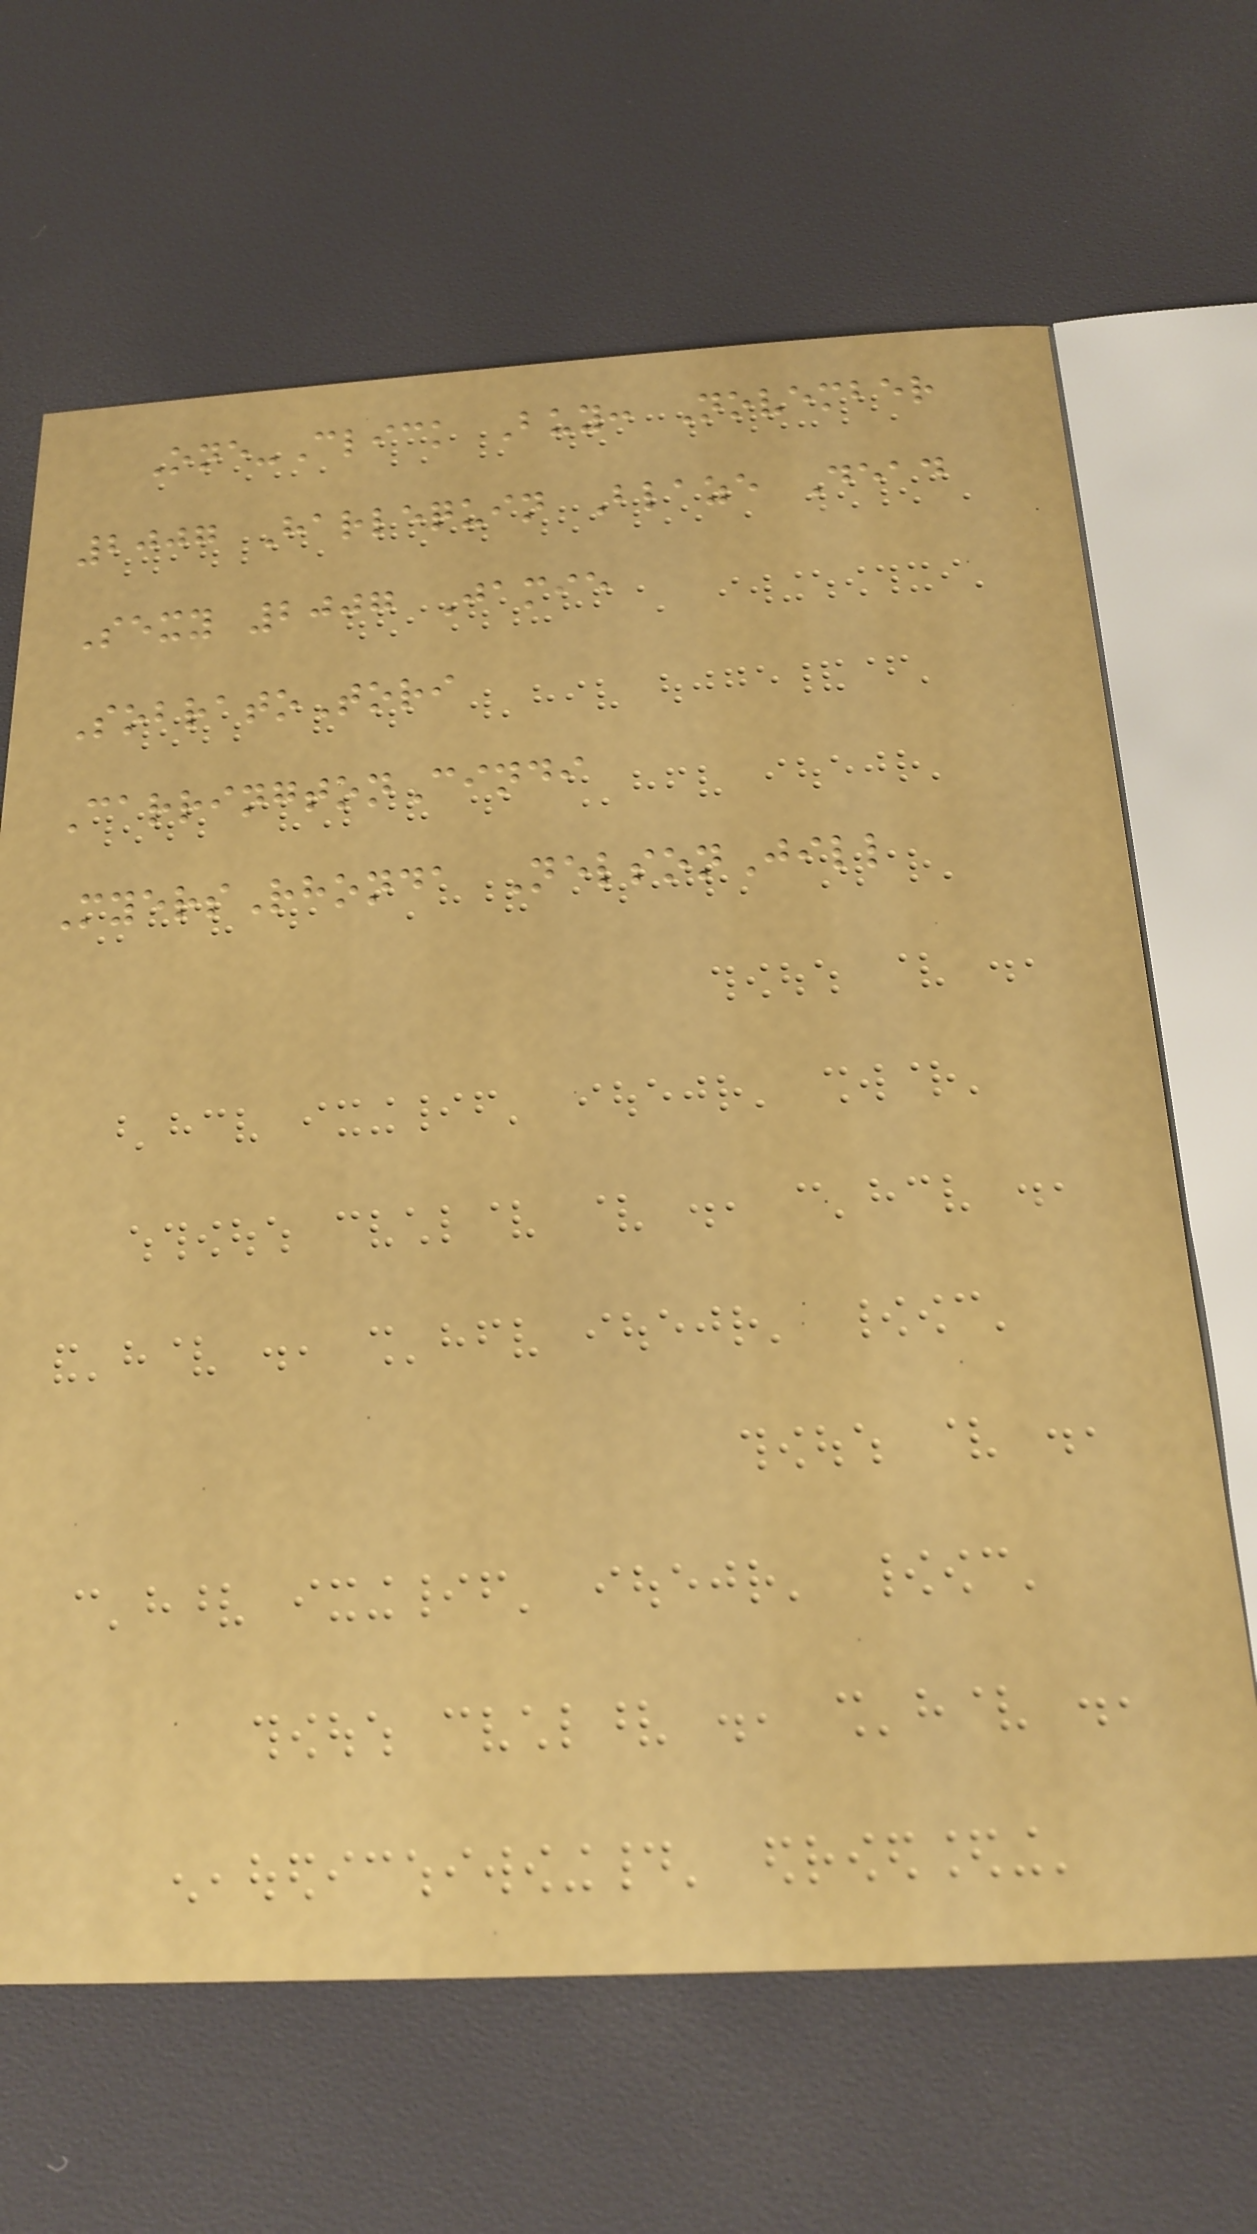One-Click Buy: November
2007 Harlequin Blaze Dead
Sexy 2007 Jamie
SobratoTori
CarringtonCindi
MyersRhonda NelsonJill
